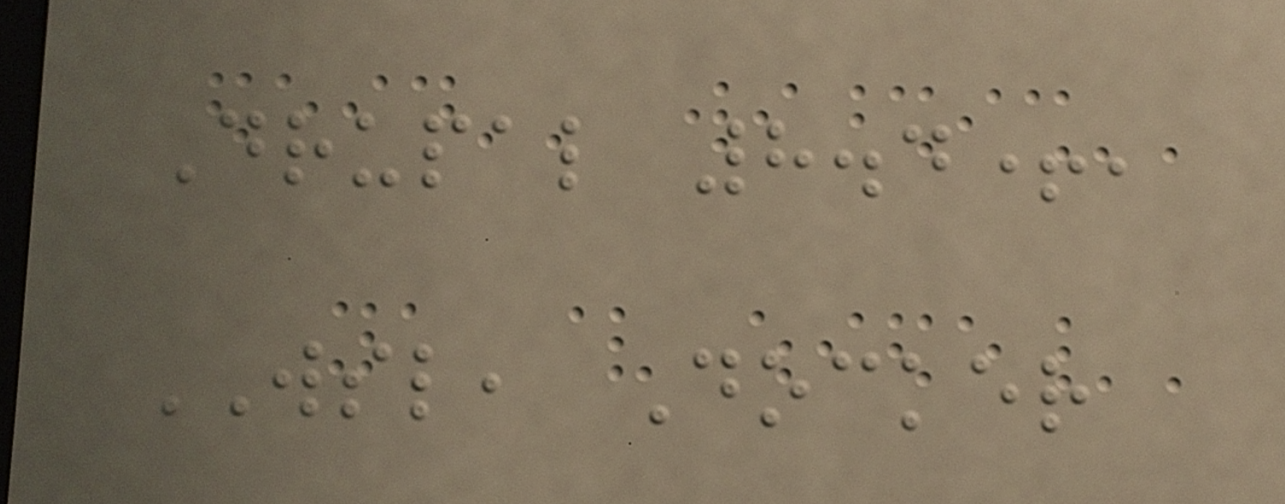Drupal 8.4+,
WSL, Docker
